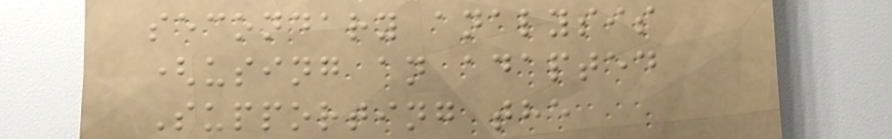secondary analysis
(using an adapted
Supporting the
